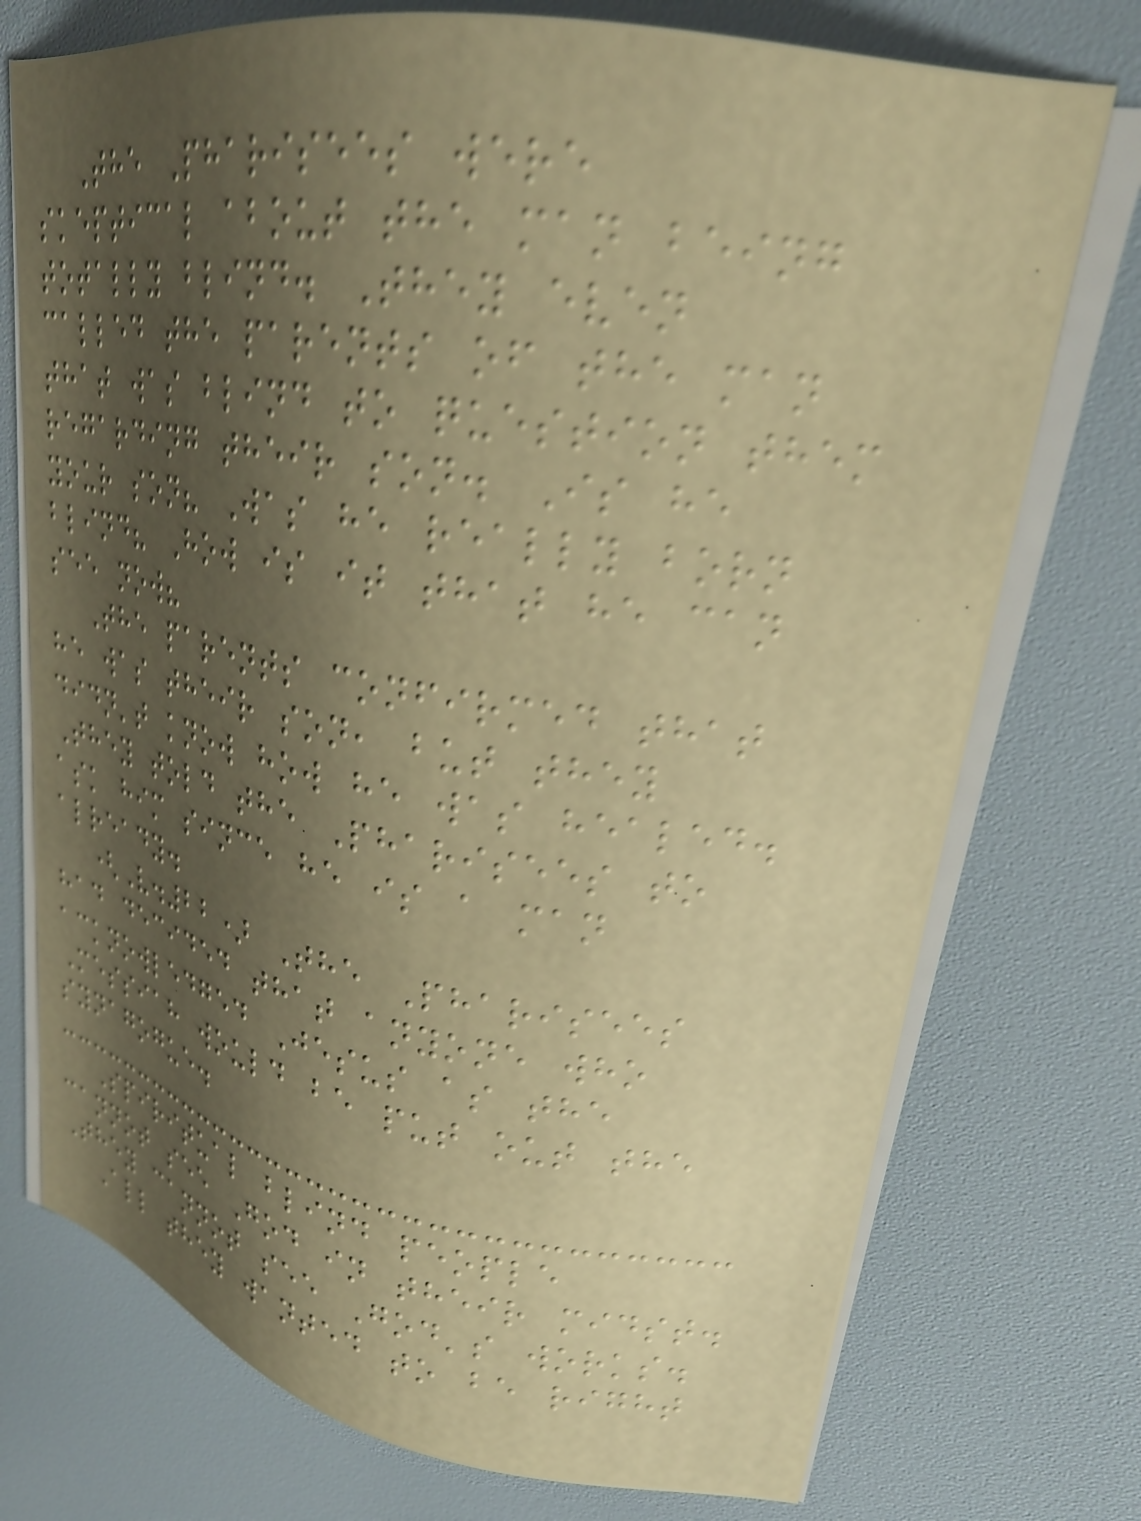The Pharisees were
skeptical about the man being
totally blind. They even
called the parents of the man
that was blind to question them
regarding their son. Is he
your son? Was he really born
blind? How is it that he can
see now?
The parents confirmed that
he was their son, but they
didn't know how he was healed.
They told the Pharisees to
ask him since he is a man
already.
(V.22) The Pharisees
had decided that anyone who
acknowledged Jesus as the
Messiah would be put out the
synagogue.
Spiritual blind people
cannot see God in their midst.
They cannot see God's works.
All they wanted to be right
